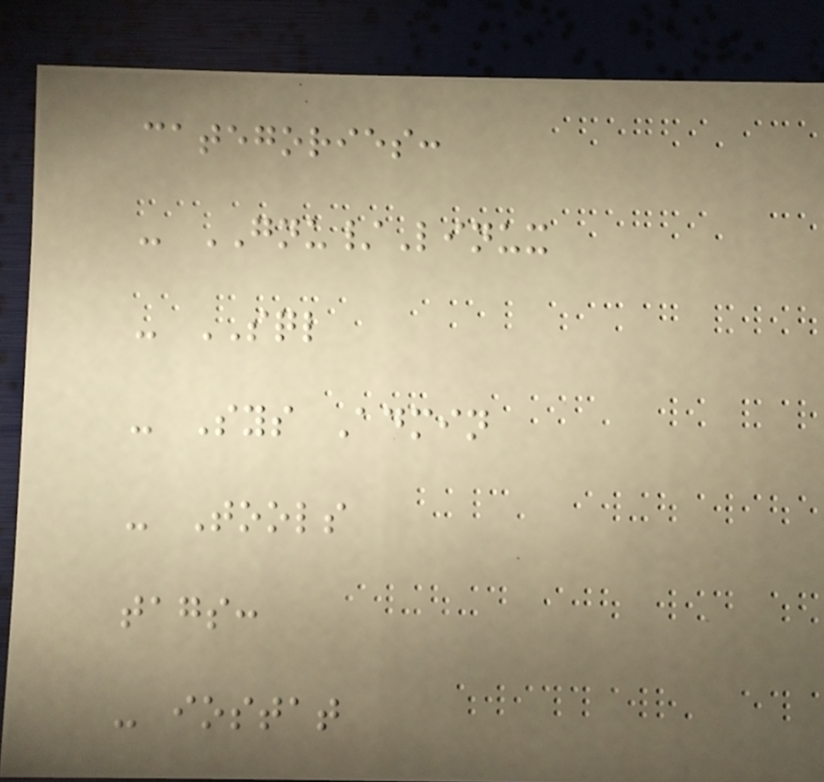categories:
- GNU/Linux
- SQL
- Sys Admin
- Tools
tags:
- iostat
